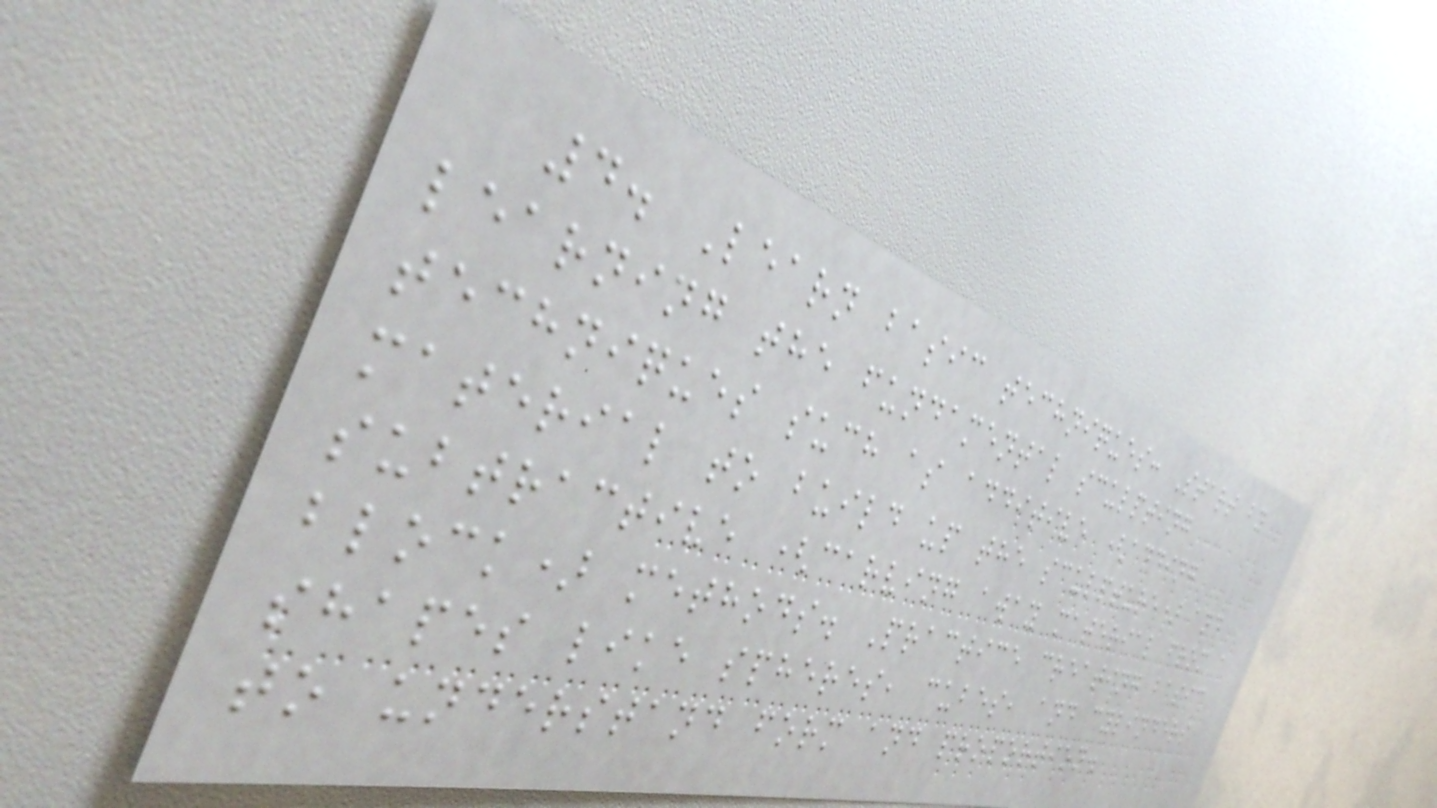4. Learn basic techniques: Start by
learning the fundamental sculpting
techniques such as additive (adding
material to build up the sculpture) and
subtractive (carving away material from a
block) methods. Practice creating basic
shapes like spheres, cubes, and cylinders
to understand form and proportion.
